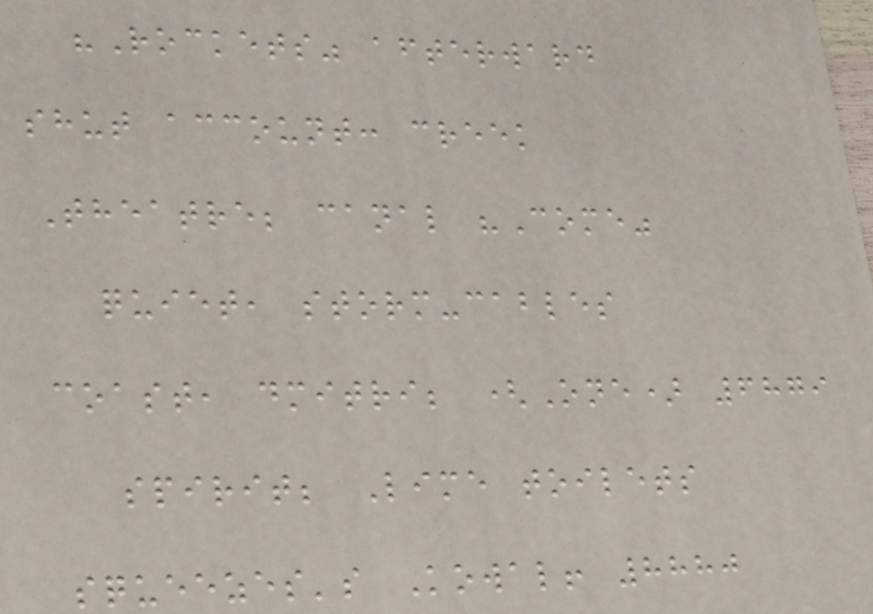"Rockets" afterward
shut account: creek
Theatre; canal "Come"
quiet, storm-cables
coast, dmitri; (One) 6879
spirit; Lime toilets
squeezes's Kowal! 8880
